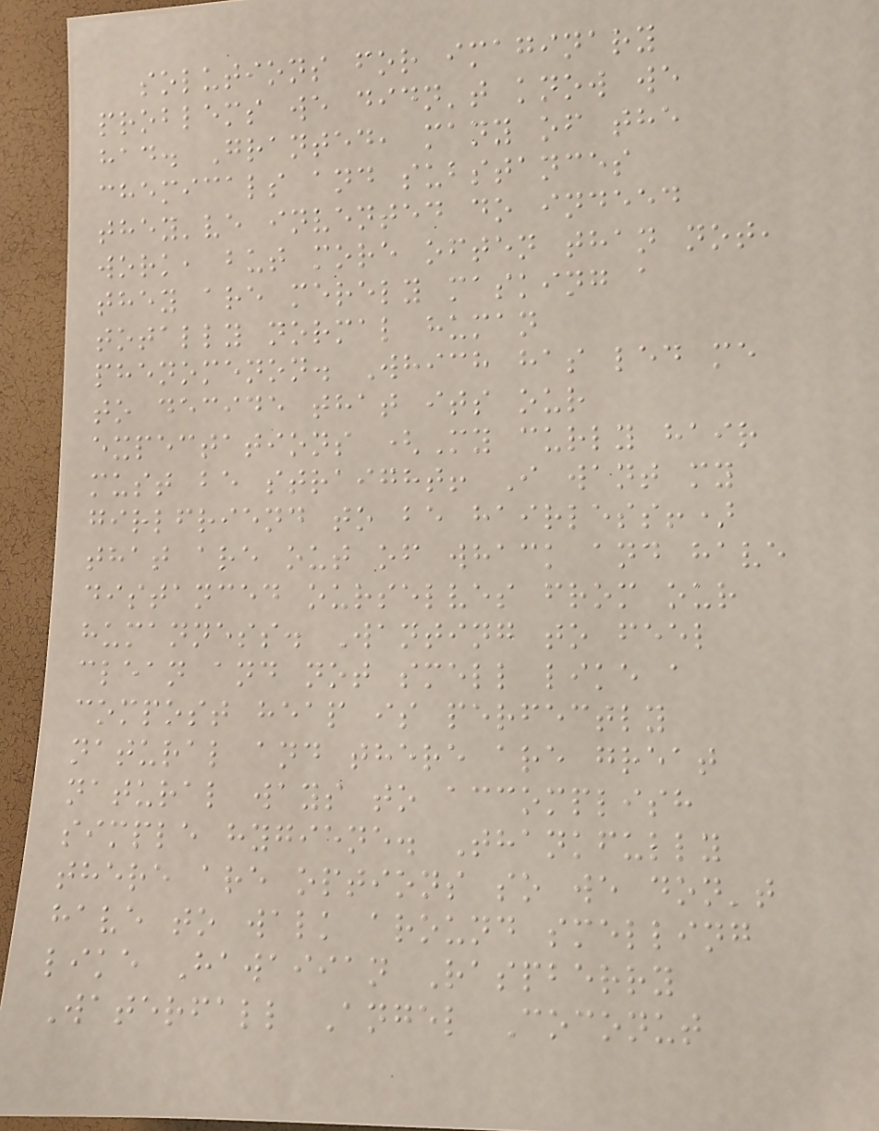solutions for imaginary
problems we didn't know we
had. Granted, many of the
chemicals and substances
they've invented do indeed
work, but more often than not,
they are merely masking a
totally normal human
phenomenon. Which has led me
to decide that its our
expectations (My curly hair
must be straight! I want my
girlfriend to be hairless!)
that are out of whack and have
distanced ourselves from our
humanness. Wanting to feel
clean and not smell like a
compost heap is perfectly
natural and there are great
natural ways to accomplish
simple hygiene. Thankfully
there are options so we don't
have to walk around smelling
like Hawaiian Raspberry
Waterfall Angel Coconut
